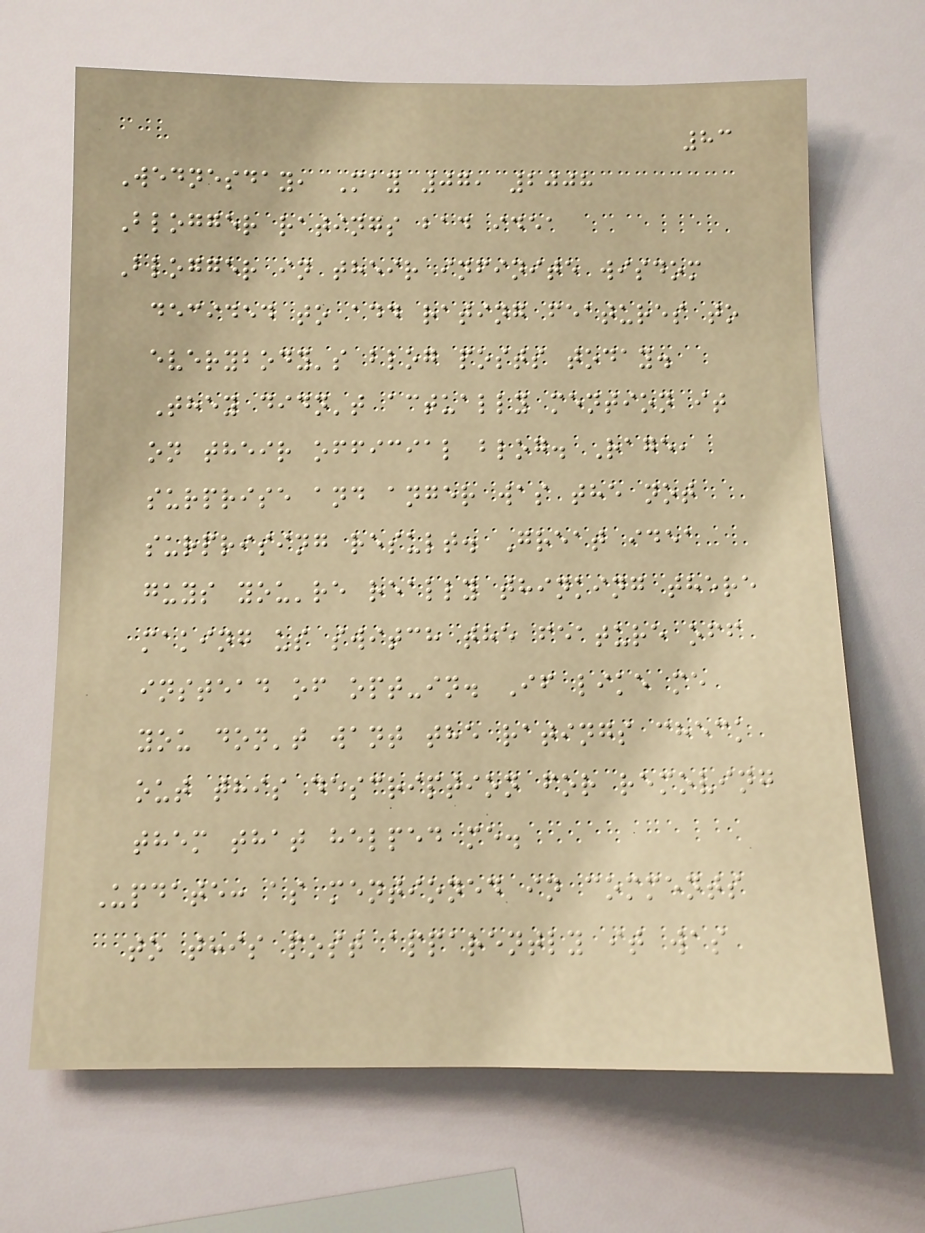83
Wednesday, May 07, 2008
Blogger ratings bad idea
Blogger in their infinite wisdom
decided to add rating features to
everybody's blog posts today.
They didn't actually mention it
on their official blog. Rage,
surprise and anger was the not
surprising result. Great idea
guys you're really thinking there
making us switch the feature off
instead of opt-in. If like me
you don't want the ratings check
out this description for removing
them that helped me.
Update: as mentioned in comments
to this post apparently it was
